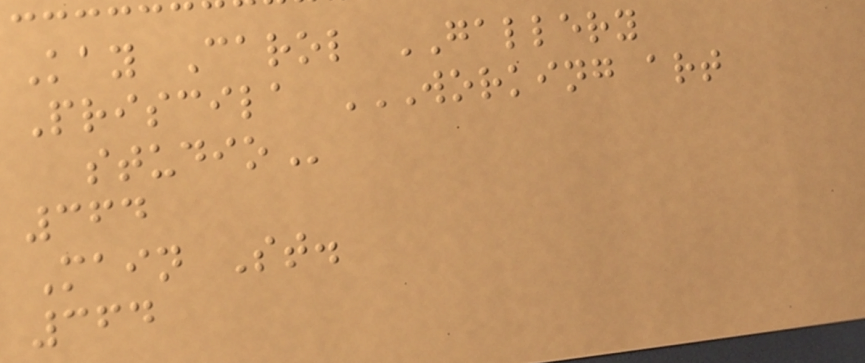Kay Carol GALLERY
Priscila WORKING ART
STUDIO
364
Main St.
364
